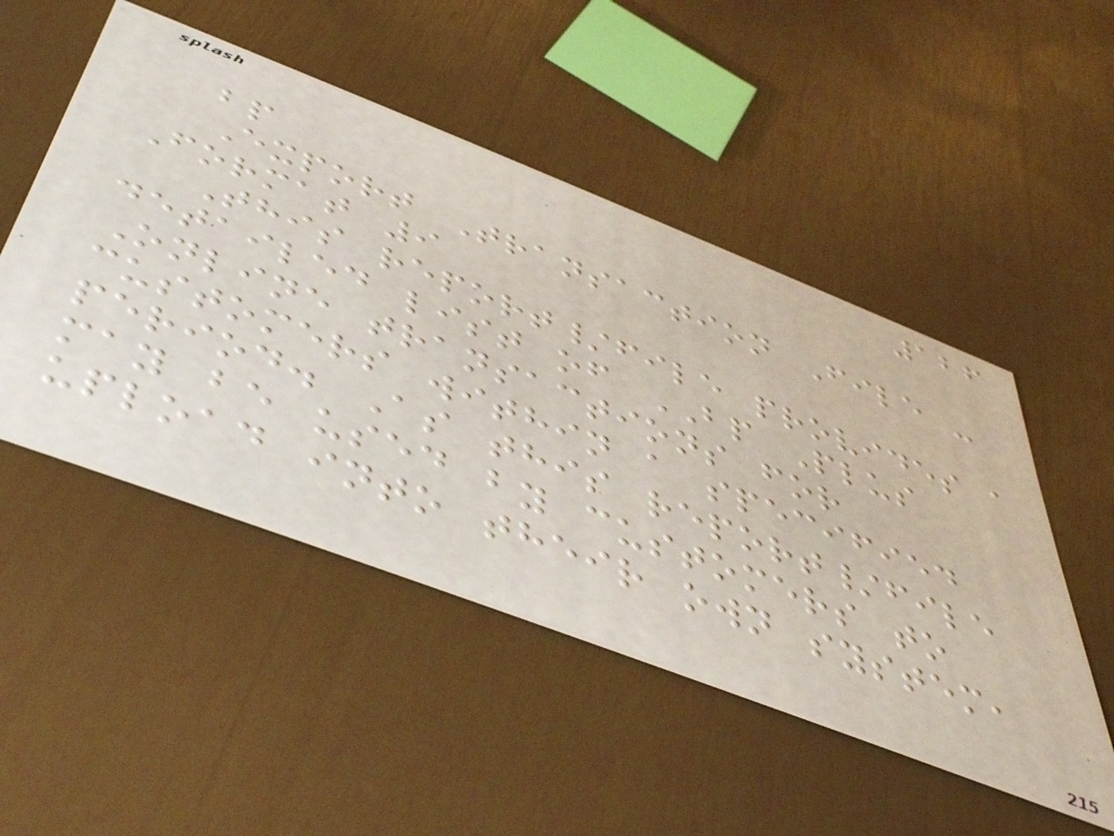126
bp
Export Transaction File -
Format 9
This report/file provides a
detailed list of BP Plus
Online transactions for
customers within a specified
period. As this report/file
may be used by customers to
upload into their own system,
